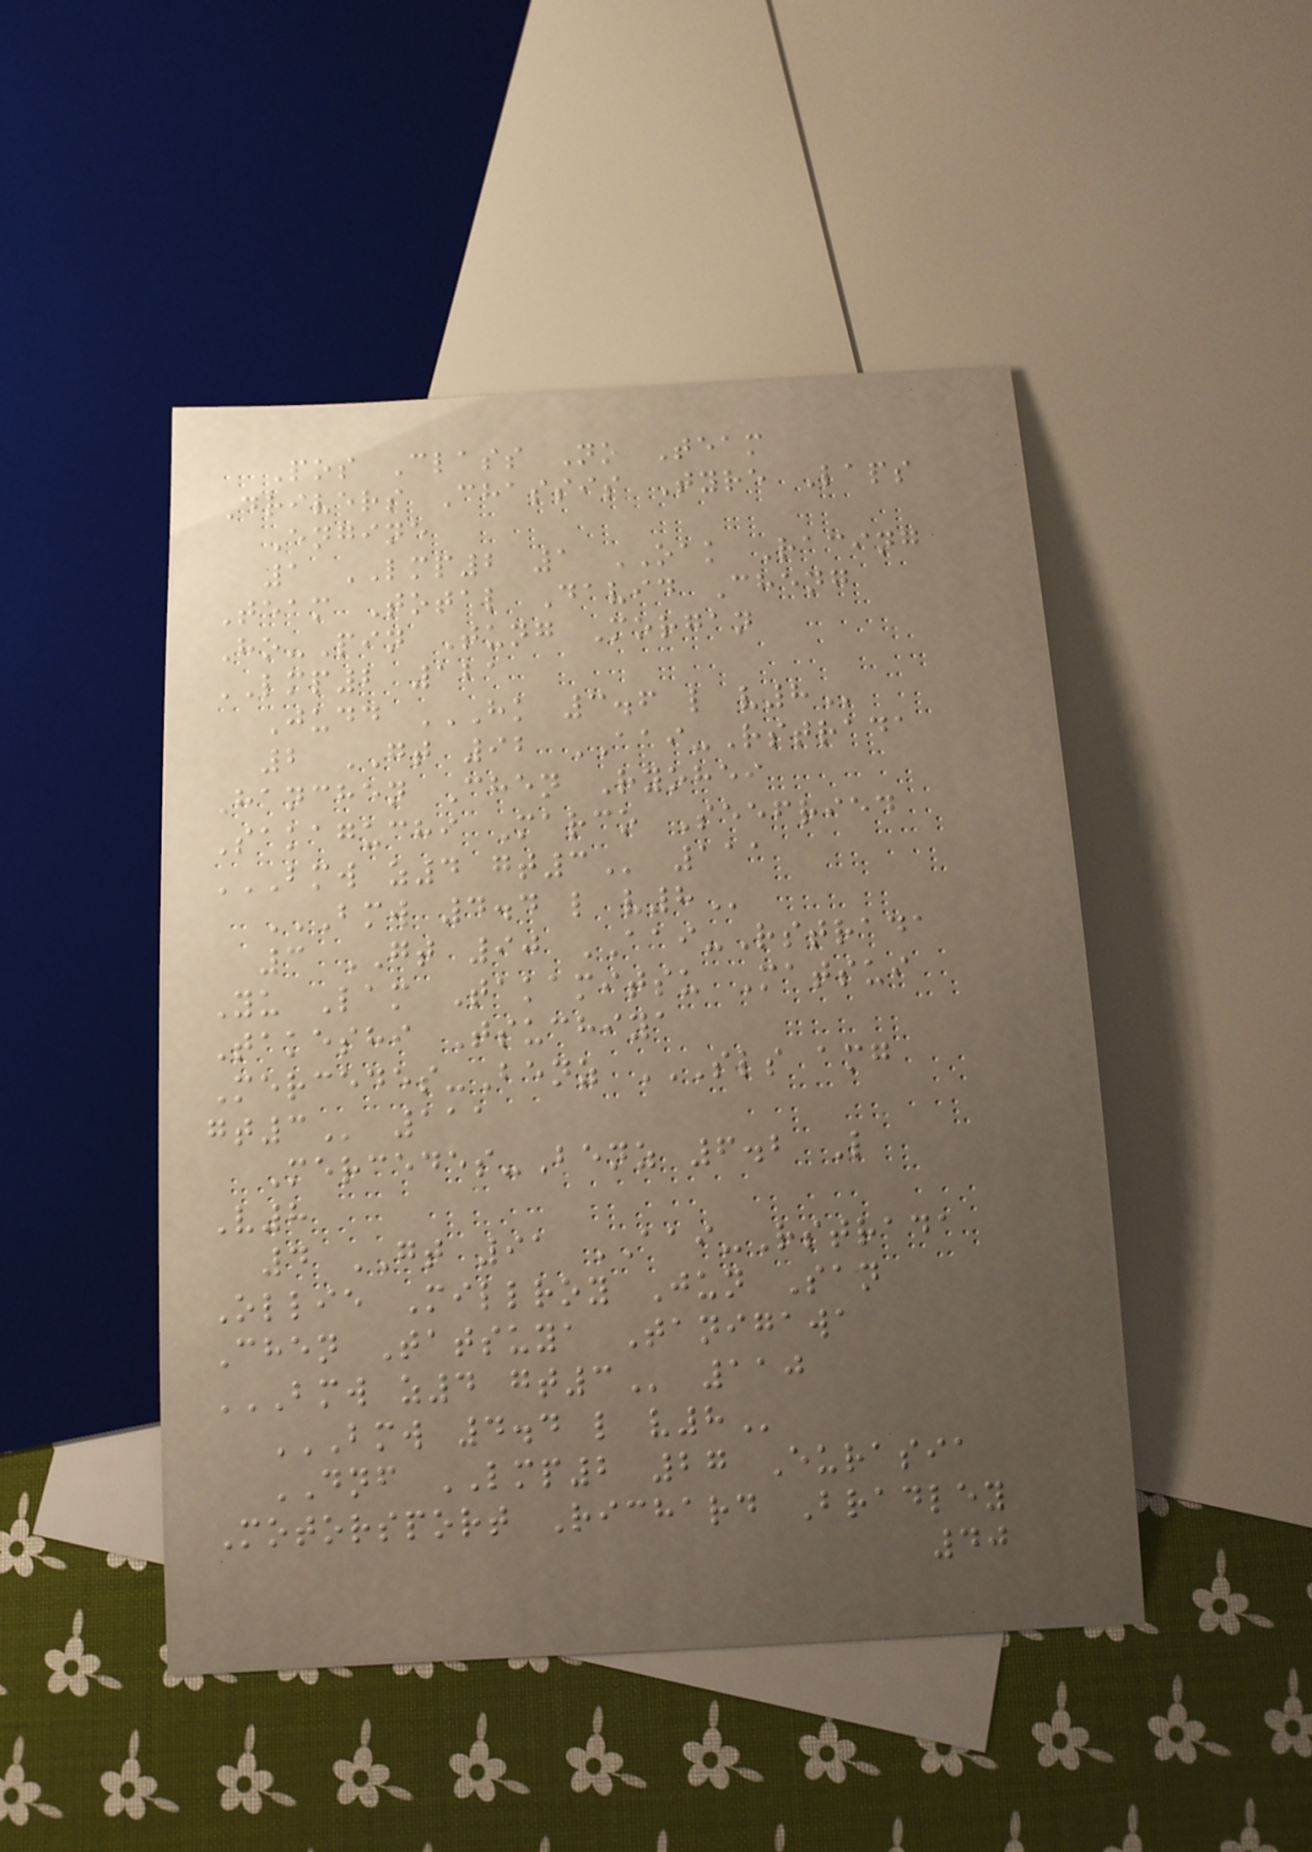Pos Class No Team
Drivers Chassis Tyre Laps
Engine
1 LMP2 1 OAK Racing
Team Total David Cheng
Ho-Pin Tung Morgan
LMP2 121
Judd HK 3.6 L V8
2 GT 92 AAI-Rstrada
Hanchen Chen Ryohei
Sakaguchi Marco Seefried
BMW Z4 GT3 111
BMW 4.4 L V8
3 GT 90 AAI-Rstrada
Yu Lam Takamitsu Matsui
Takeshi Tsuchiya
Mercedes-Benz SLS AMG
GT3 111
Mercedes-Benz 6.2 L
V8
4 GT 91 AAI-Rstrada
Ollie Millroy Jun San
Chen Tatsuya Tanigawa
BMW Z4 GT3 110
BMW 4.4 L V8
DNF LMP2 27 Eurasia
Motorsport Richard Bradley
40
